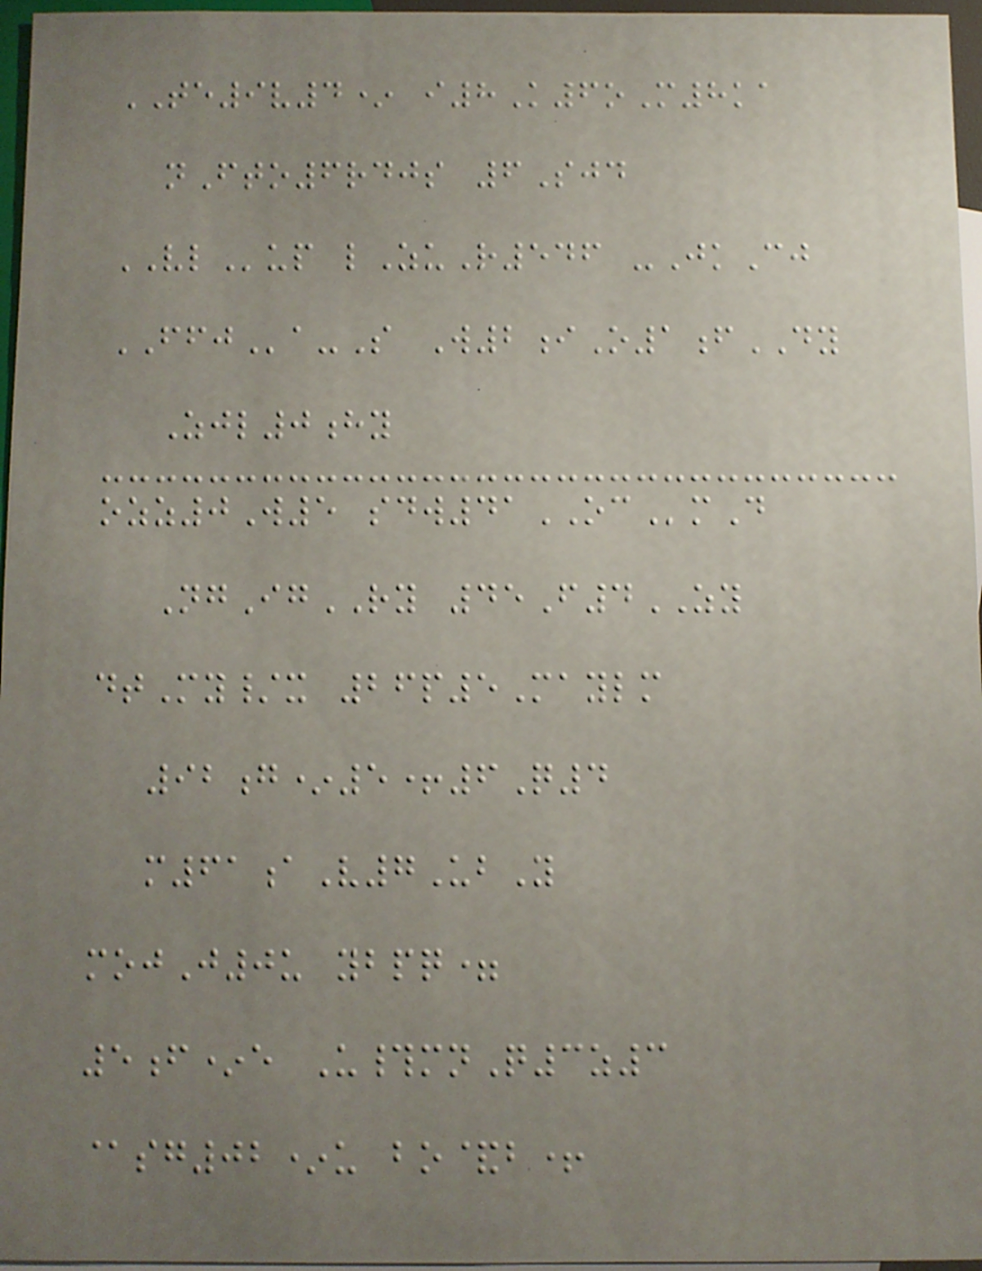TE9v4* i8K6oM8ka
nFto6rdjs 6Sjd
VLup lZuR546 -JkCj
FFJa-S W2iO1fDY
Zjl0hy
ozz0W5 sdw41OCmD
NgIgRY 45F4ZY
dtMy/x 26p5Maylm
92g*5+6Q4
m61aV7UbY
mojJ0u ybpq=
5f*e U#mnQ3z3
@sg02*u bo&b+
